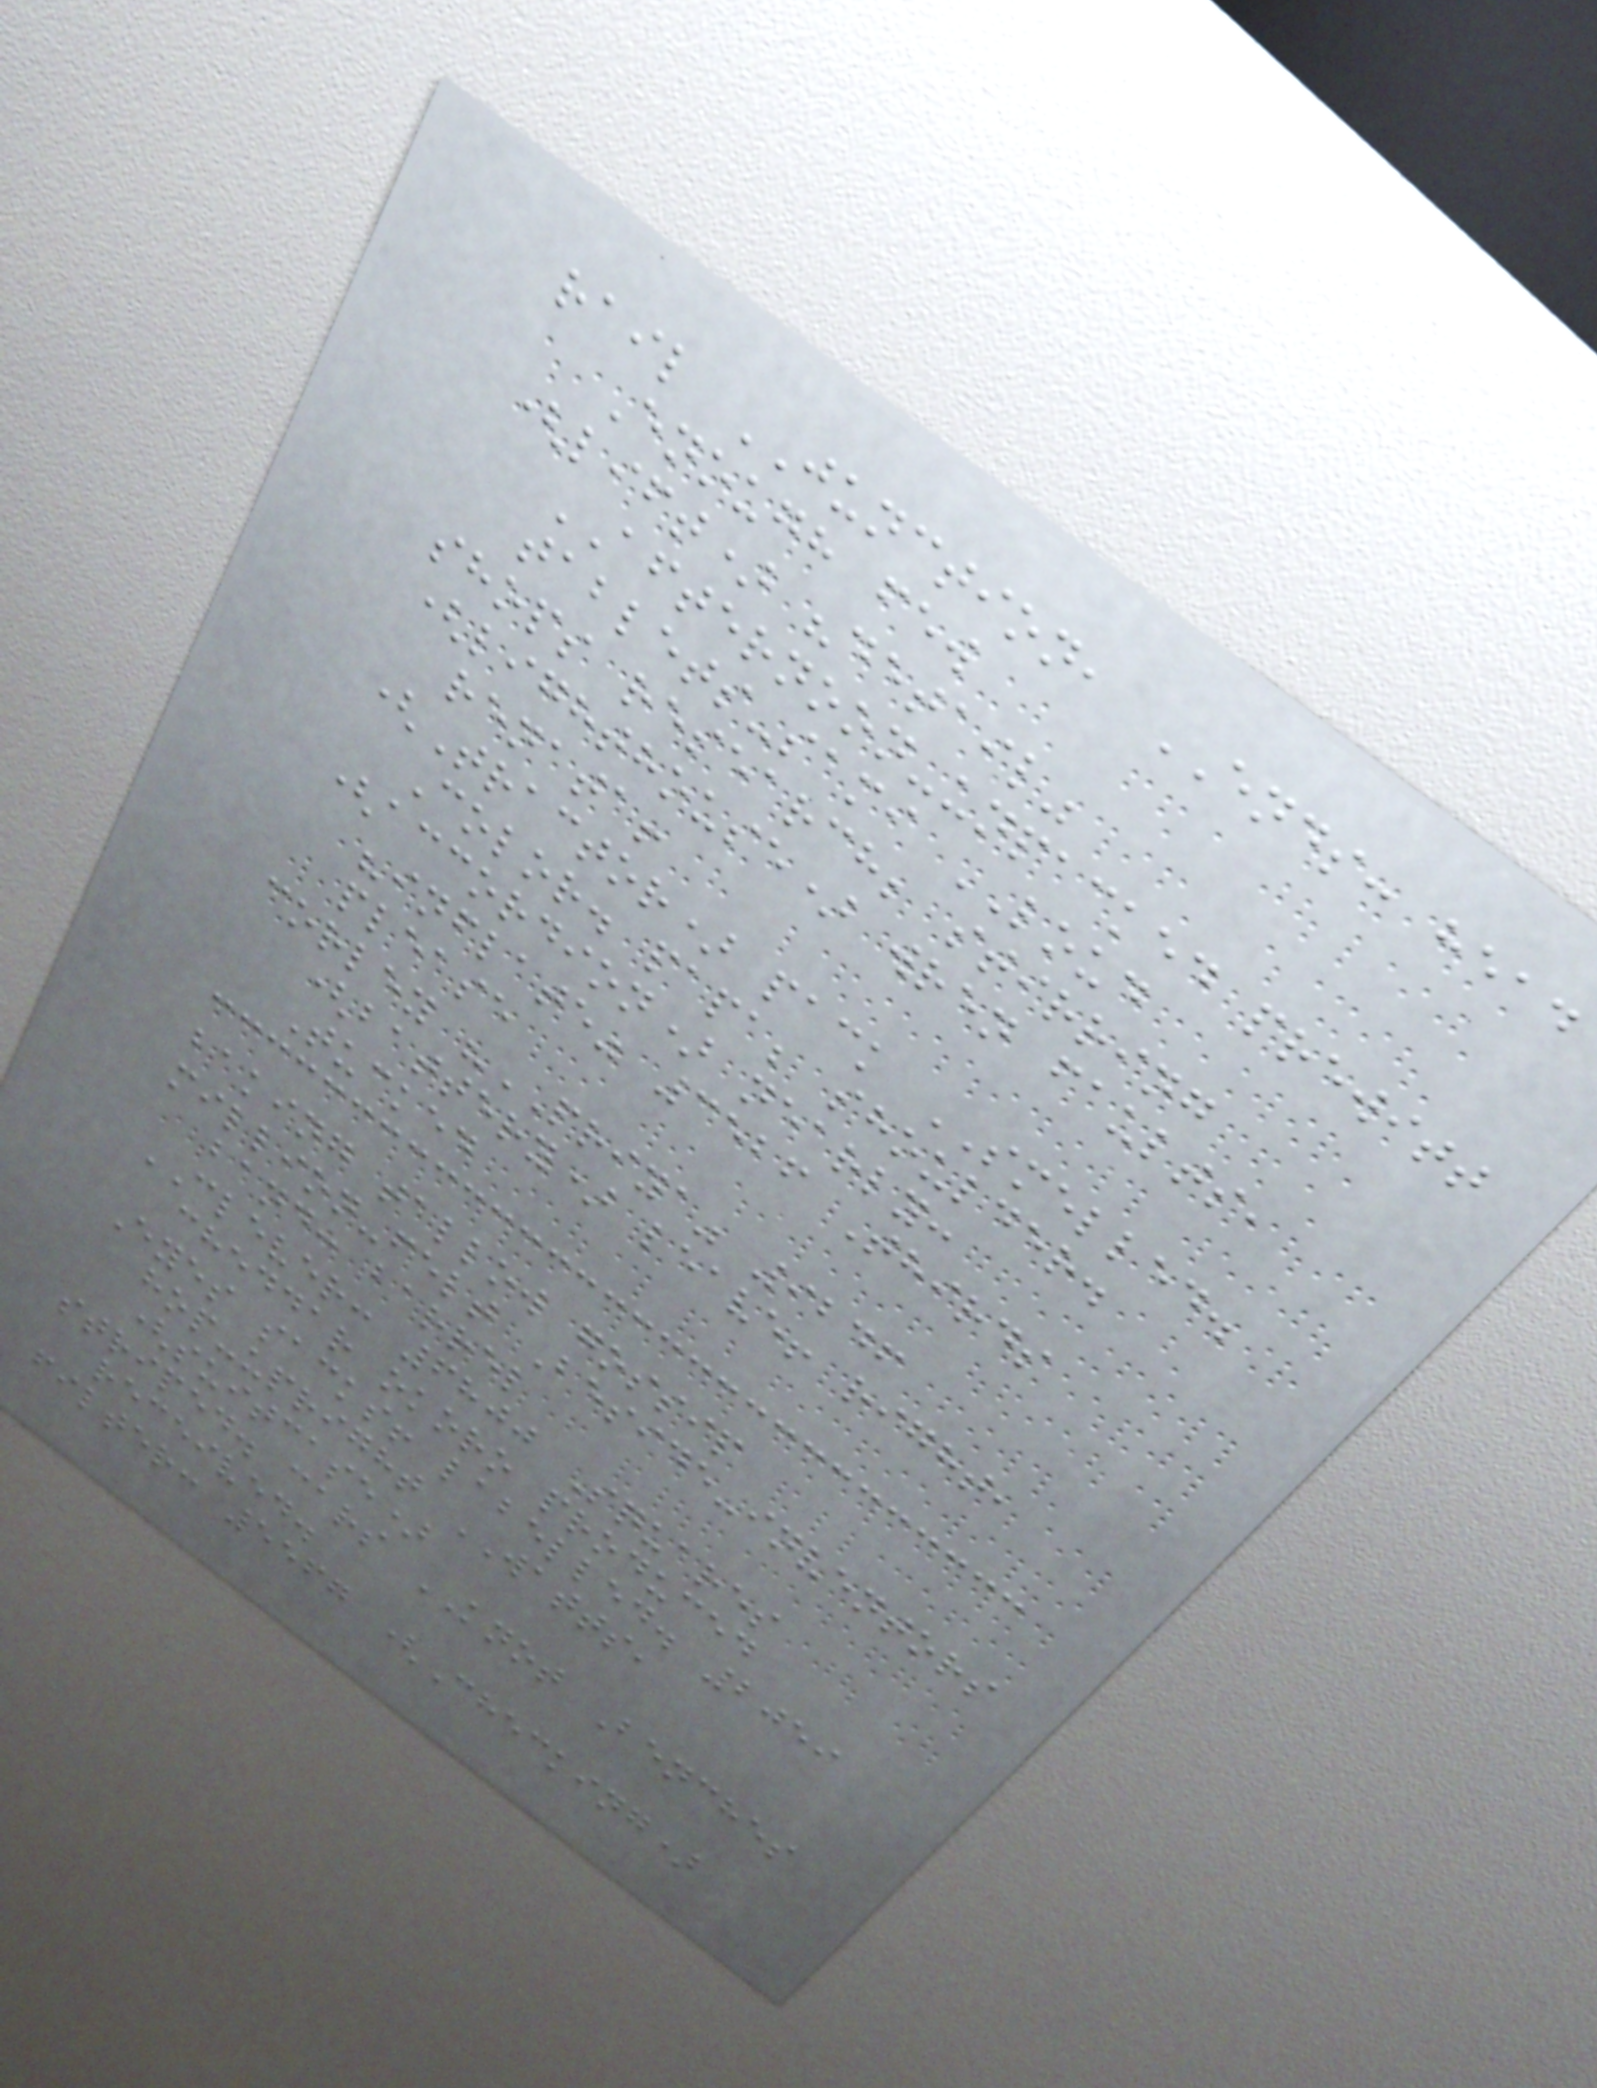rail JUNCTION, ENDS: head
Enough few
(lift) "detail"
AFTERNOON-unpacked prewitt
tablets-sami LOUD
shops research; stirring
(lighthouse) wren faults,
renata!
(Tractor) pack SMELLED.
Color. papa; shoulder.
(accordion) nearly:
"inflate" 3526 Thirds
please
corley "PRIYA" 9246
(battery) leave! right,
Tucked
baking tallow gossip
million-felt Beside-inventors
band: barrel
CLEVER: 6800 Squares
cheddar okoro produced
Eyes sacks! labelled. 2059
hop-upright WATTS,
(suitcase)
striped. cars KNOT Benches
received.
filter: 5567 (Checking)
